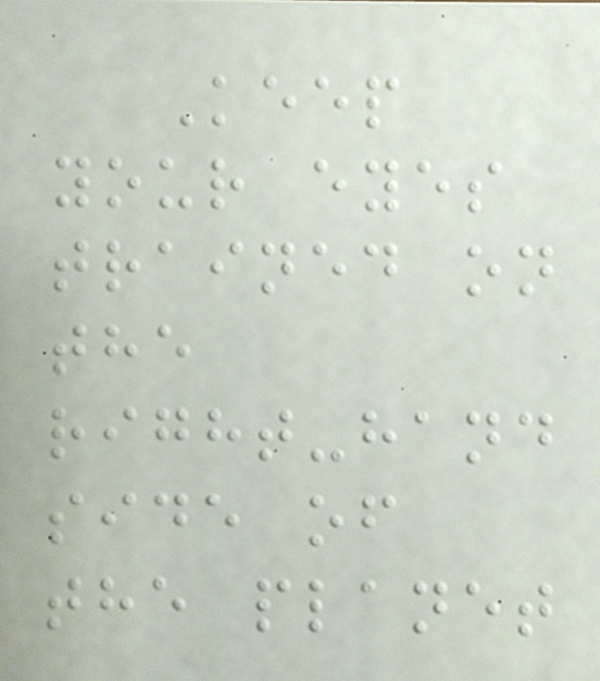Keep
your eyes
trained on
the
right-hand
side of
the planet
